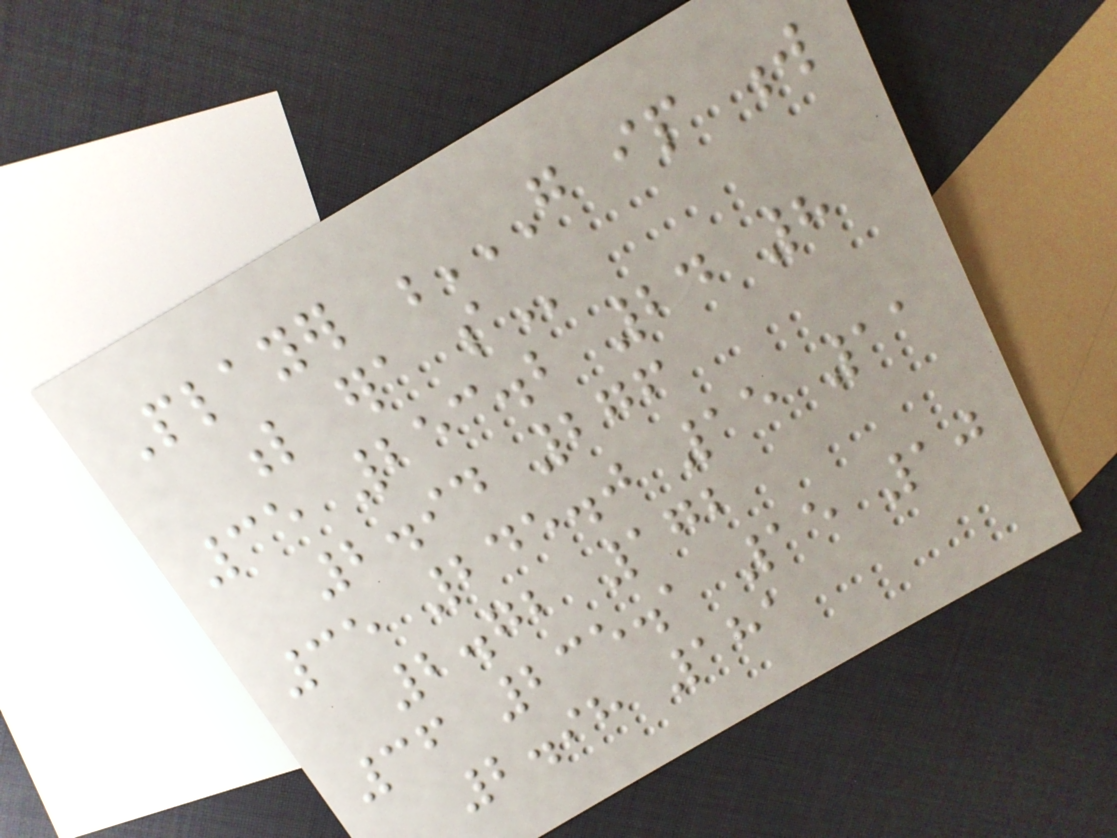Player G IP W
L ERA SO
35 253.2 24 8
2.94 276
35 245.0 15 11
2.72 172
36 235.1 15 10
2.98 181
